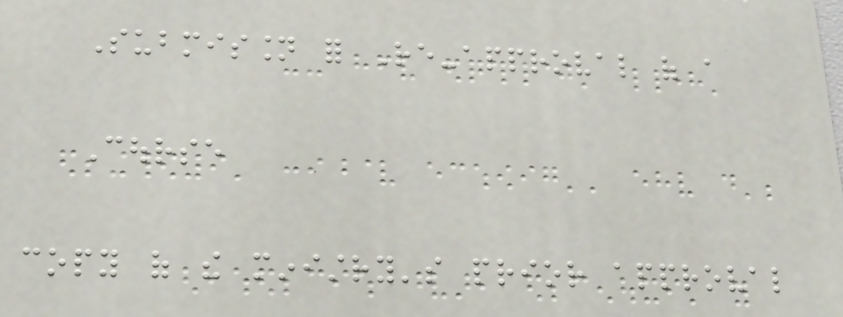Submission for Re-approval of a
Course
copy of the ministry's prior approval
